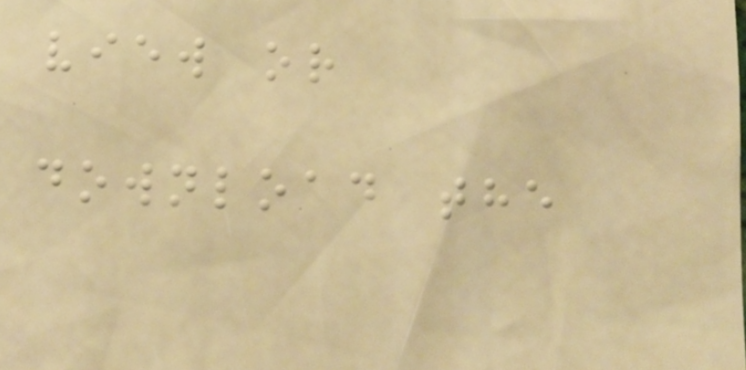view or
download the
